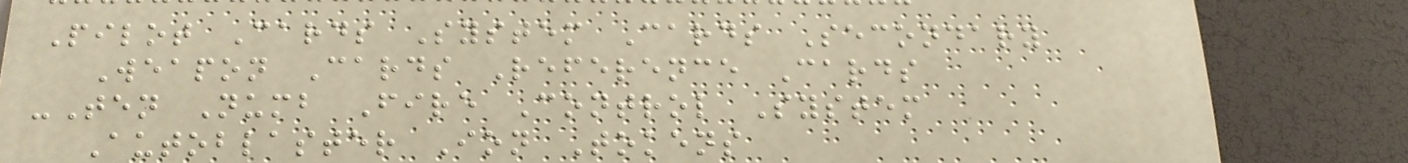Pilot Cards System Cards Secondary
Weapon Cards Reference Cards
-Ten Numb Fire Control System
Autoblaster Ion Tokens
